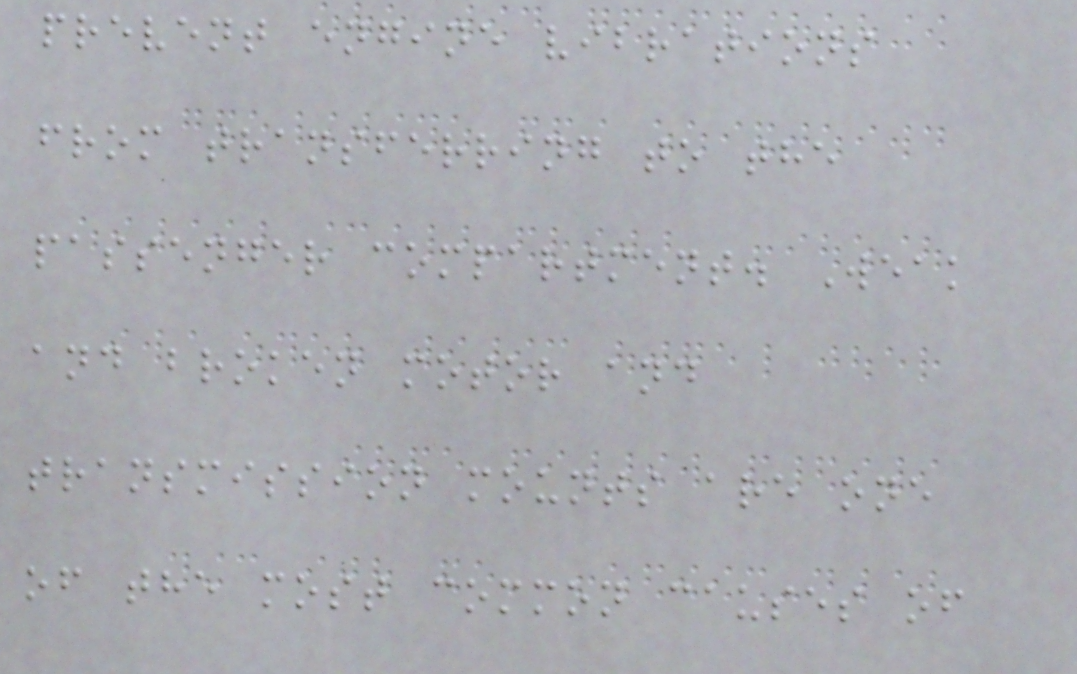prevent engine vibrations
from transferring to the
passenger compartment. Weak
and broken motor and
transmission mounts are one
of the most common causes of
